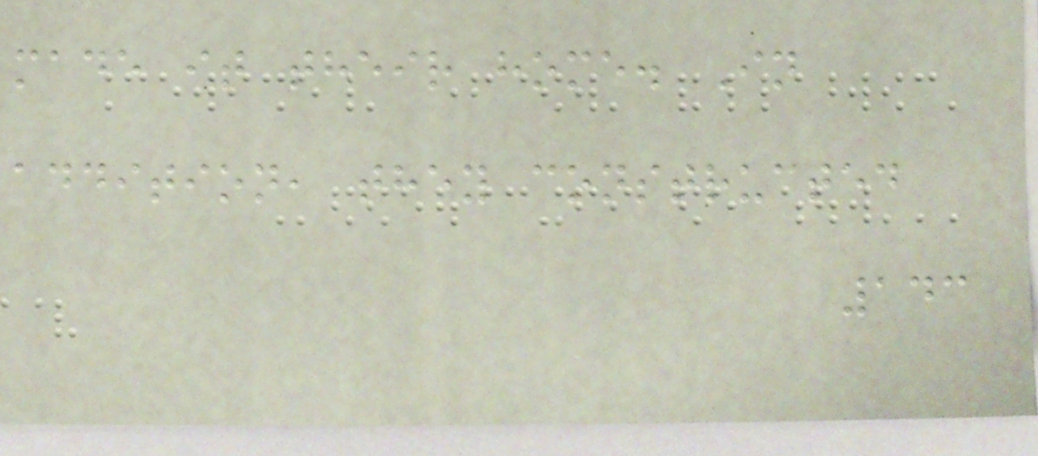made it their home. In
addition, they constructed
143
